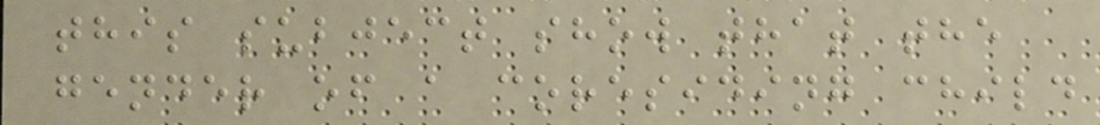this subject show that the
gender of a coresiding child
